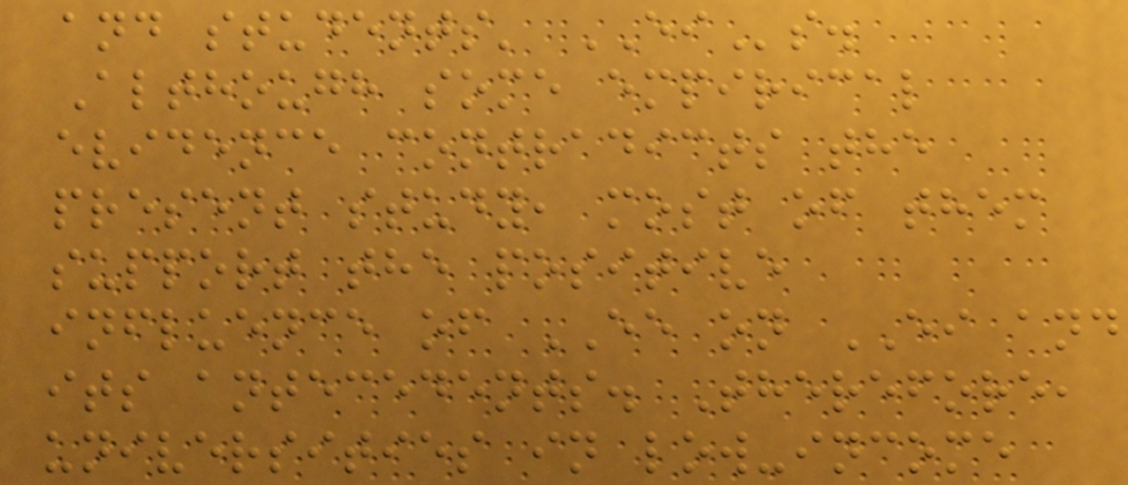and students' EIs.
Although some empirical
evidence contradicts the
present study, most of them
support the positive
influence of EE on EI and
its antecedents. Therefore,
universities in low-income
